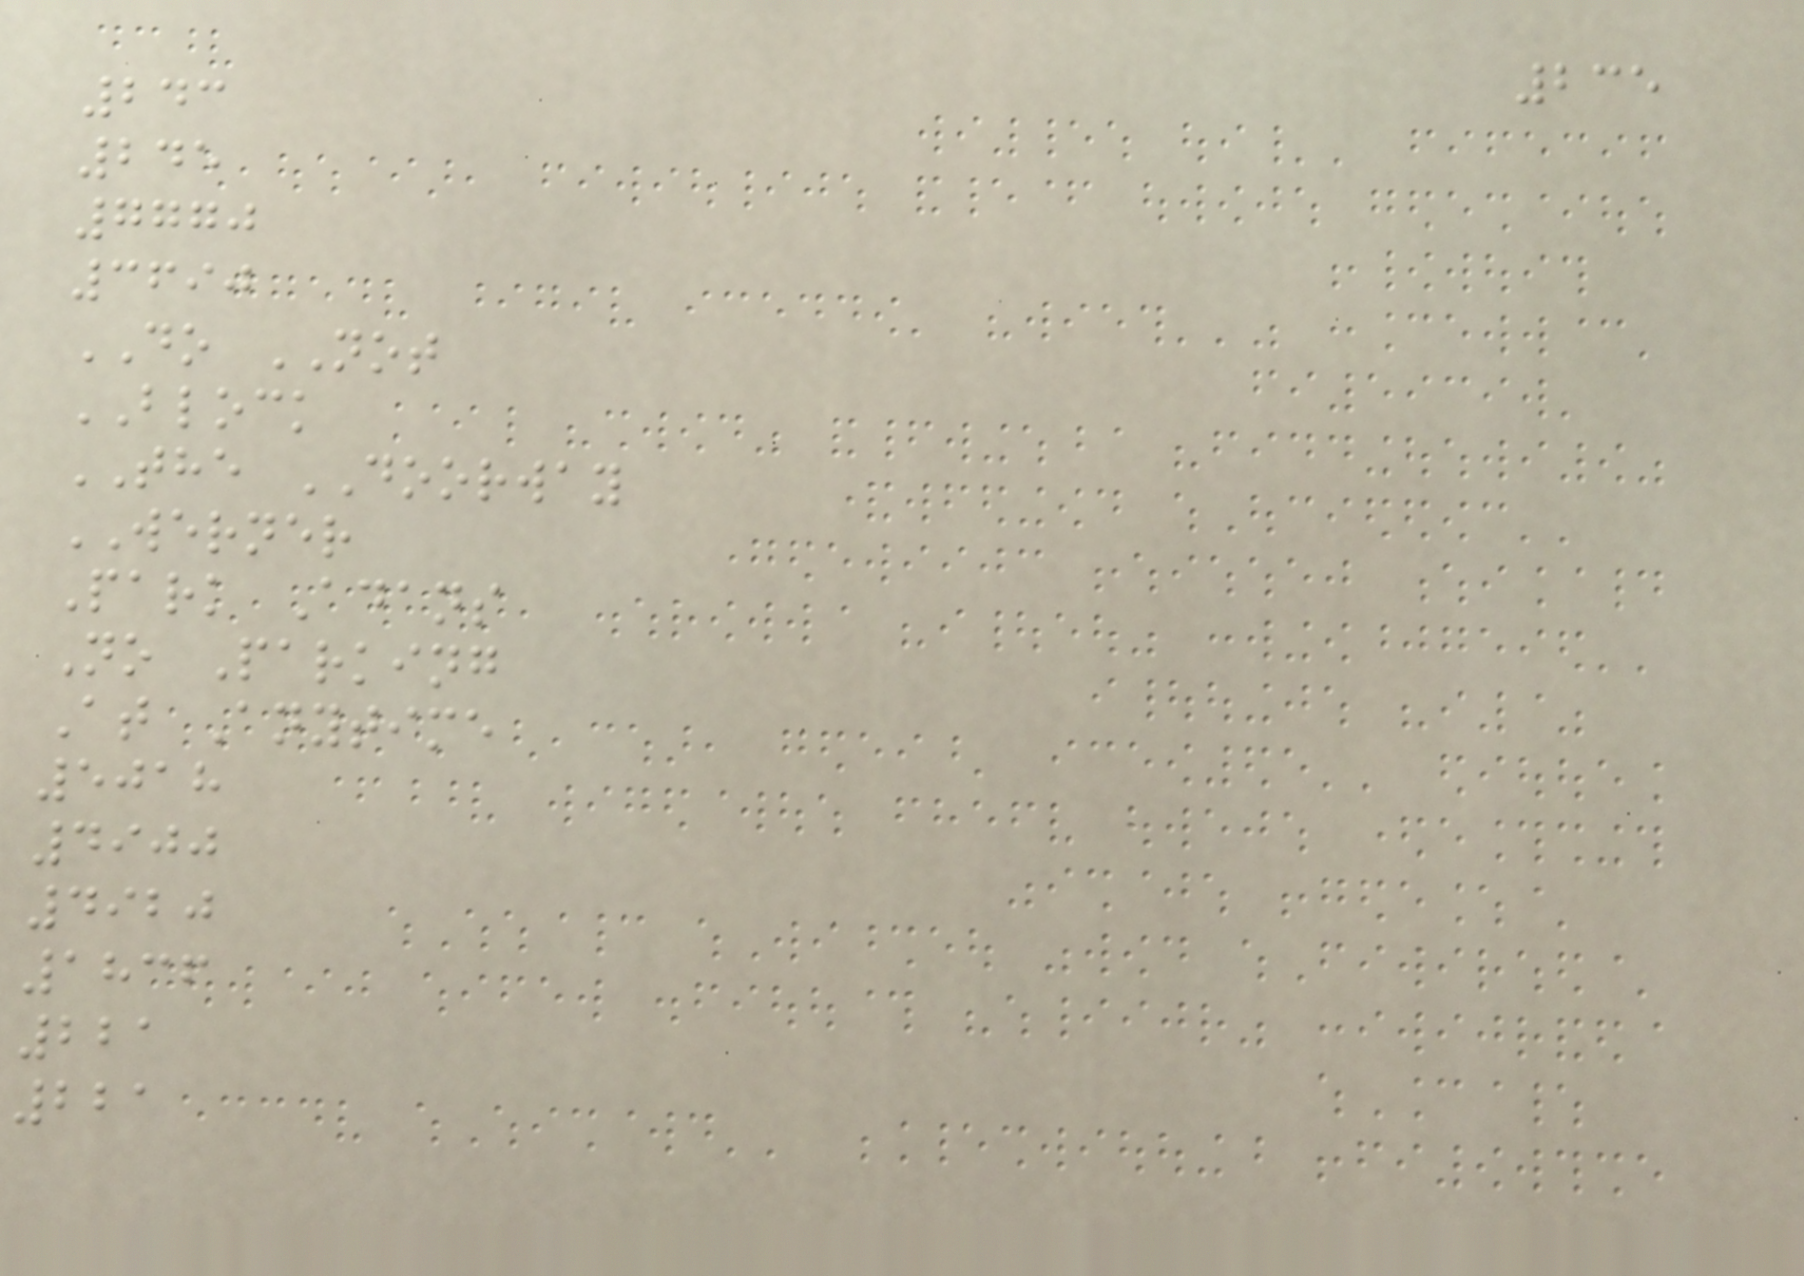235
243
245
7770
3690
DO NOT
BLOCK
THE DOORWAY
WERNER
Park Adans
No Parking
At Anytime
5018
4900
4920
1836
221
221
